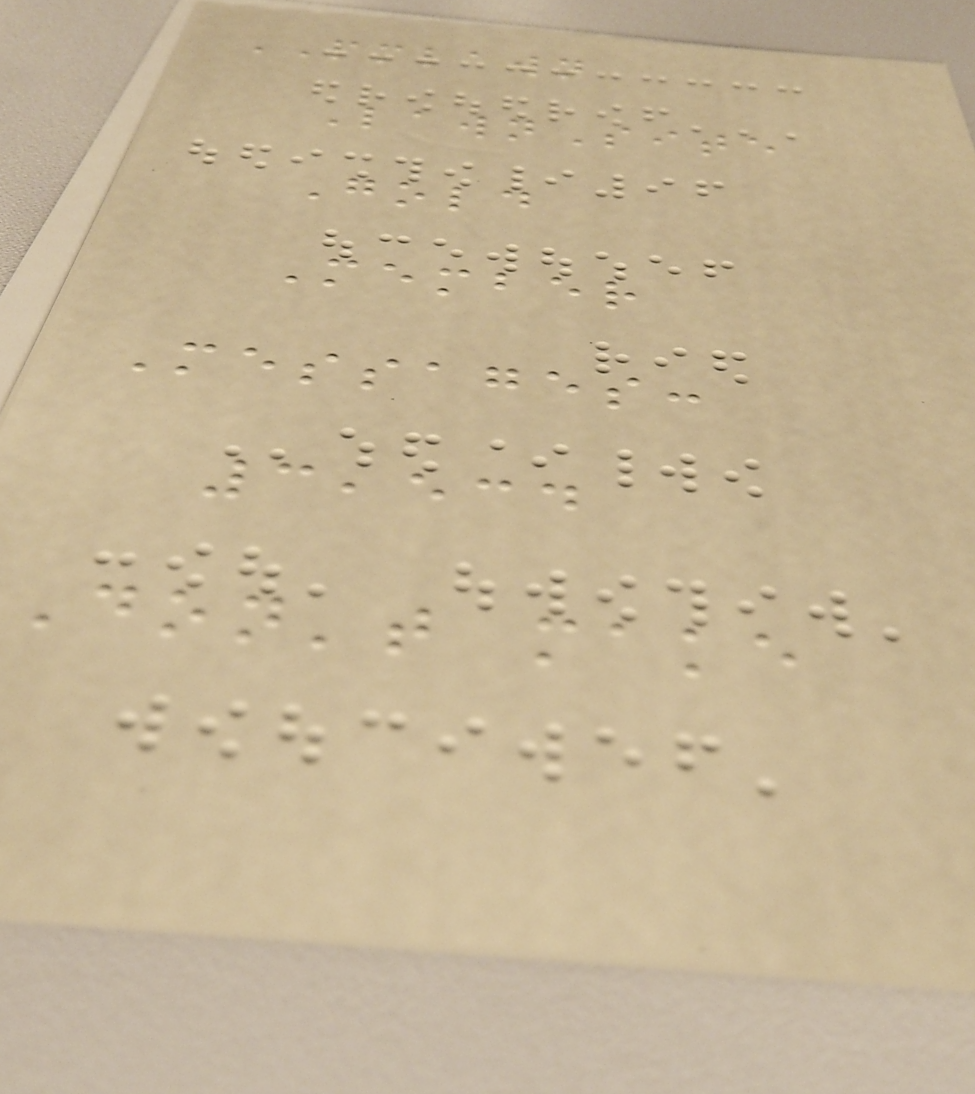PMLAWN
LawnSite
Gold
Member
Messages:
3,534
Don't make
